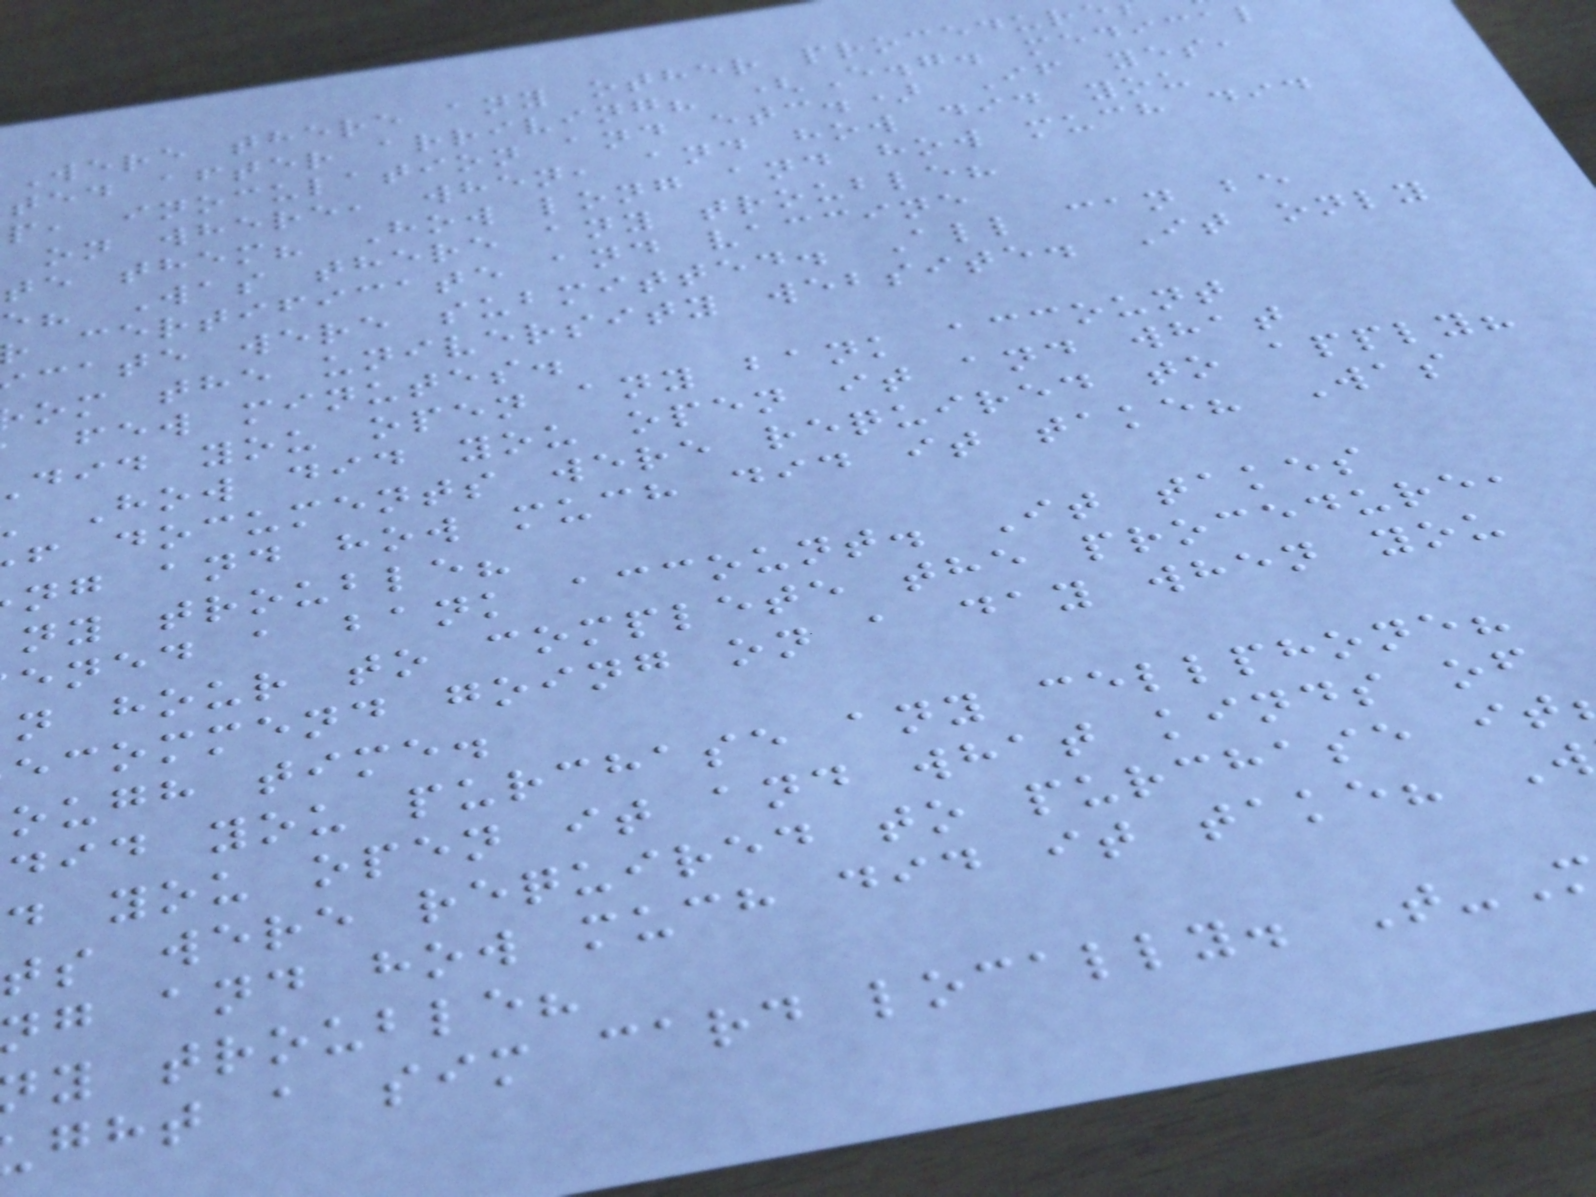Were there any other procedur
ted after arriving? (E.g. medical
p, inoculation and etc.) If yes,
on where, when, and how did you
te them? How long and how much did
e? Was there any trouble?
certificate and vaccine
cate were submitted. All can be
om the university website. It only
few minutes.
did you open any bank account
How did you open it and what
f documents were required to apply?
ng and how much did it take? Was
ny trouble?
ened a bank account. It takes
n hour to complete the procedure,
ecommend going on a day when you
ough time.
did you purchase any cellphone?
d you open it and what kinds of
ts were required to purchase it
g and how much did it take? W
y trouble?
ght a sim card locally. T-
